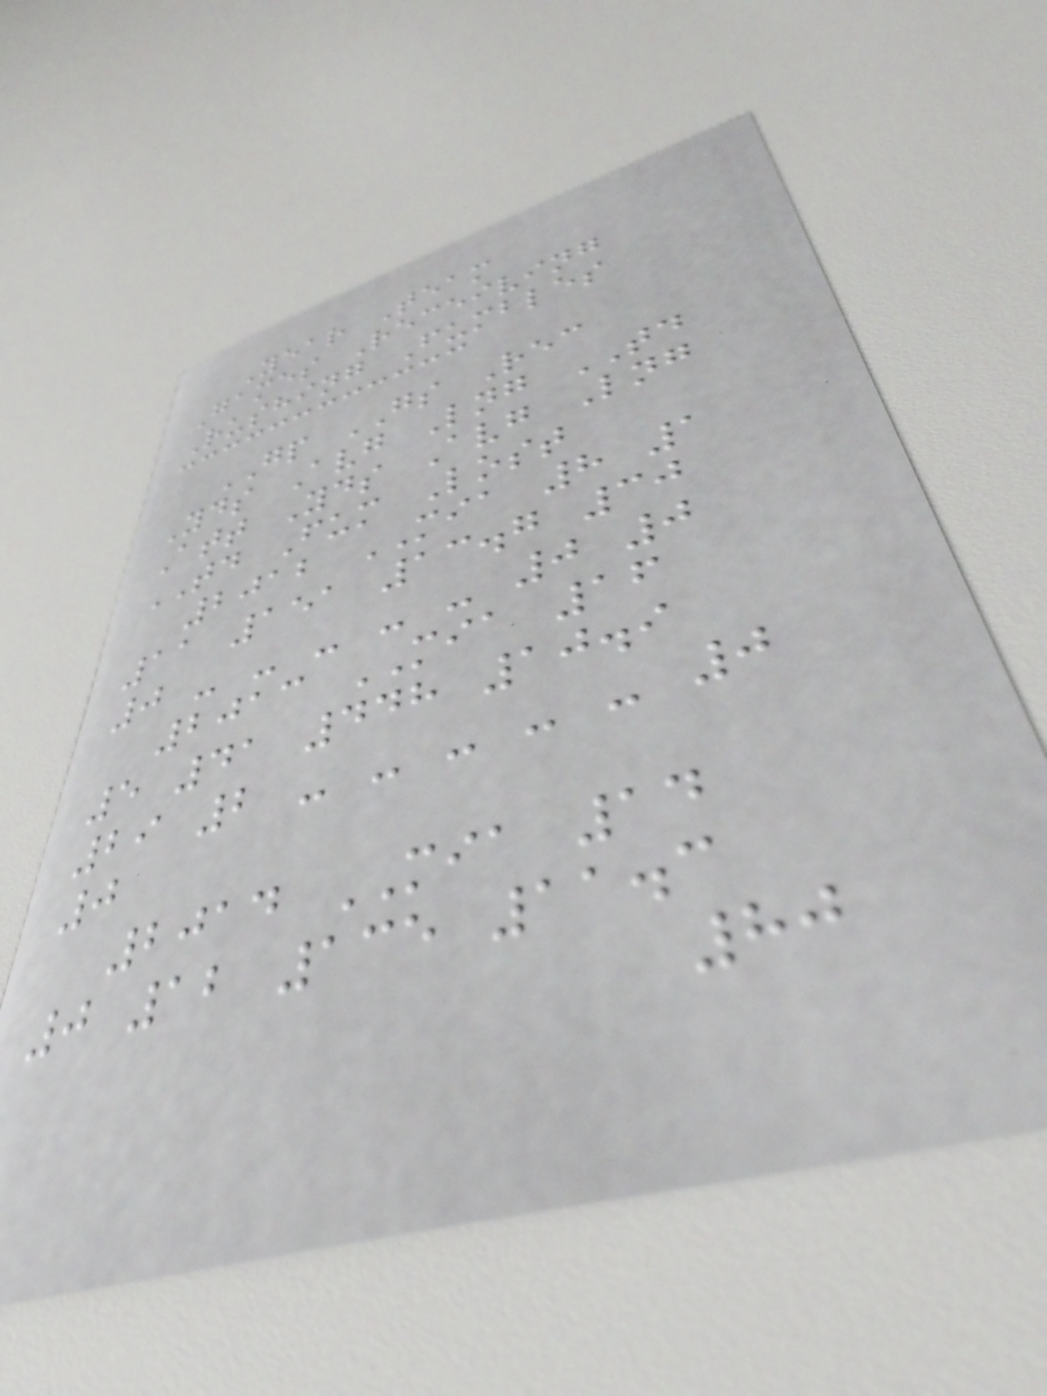Year Team
Games Receiving
Rushing Fumbles
GP GS Rec
Yds Avg Lng TD
Att Yds Avg Lng
TD Fum Lost
2012 MIA 8 1
11 151 13.7 30
0 - - - - - 0 0
2013 MIA 16
5 41 448 10.9
29 2 - - - - - 0
0
2014 MIA 14
0 12 135 11.3
80
